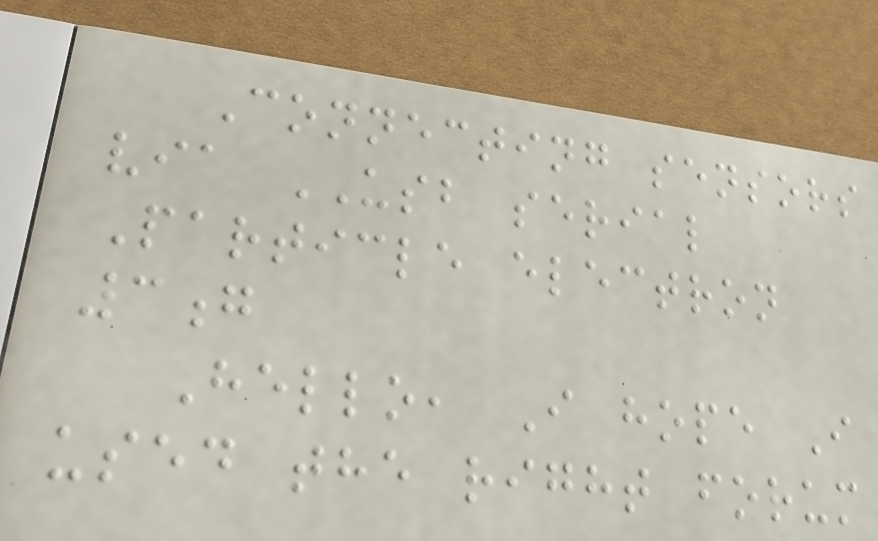Connecting sensors
via USB serial
Particle electron
3g
Hello, I hope I
used the right forum
